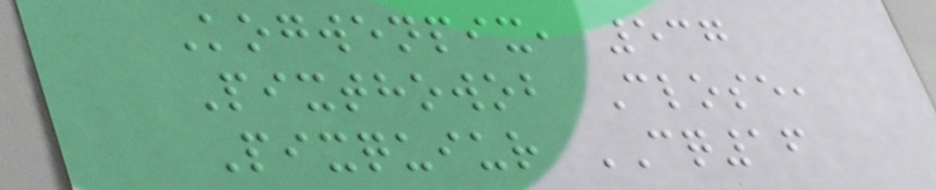Kogwenpix, 537
Pixthowob Close,
Pixquiur CQ16
